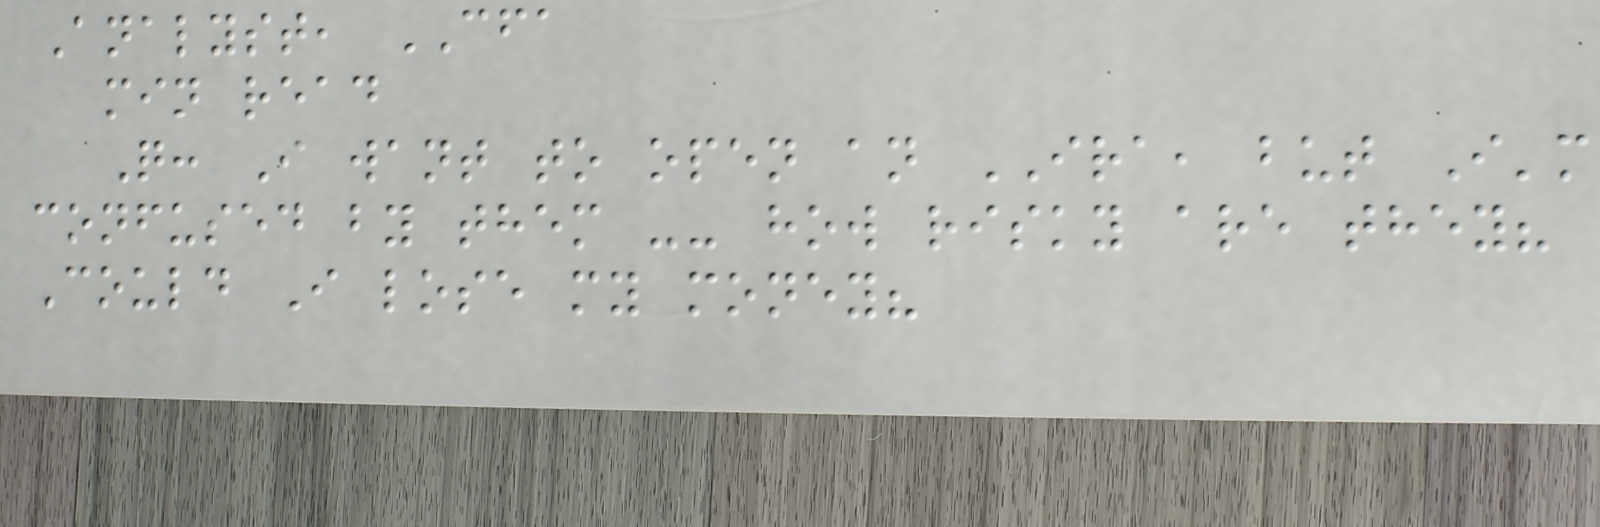Analyst, CFA
min read
Q: I want to open an IRA, but I'm
confused by them -- how risky are they?
Could I lose my money?
